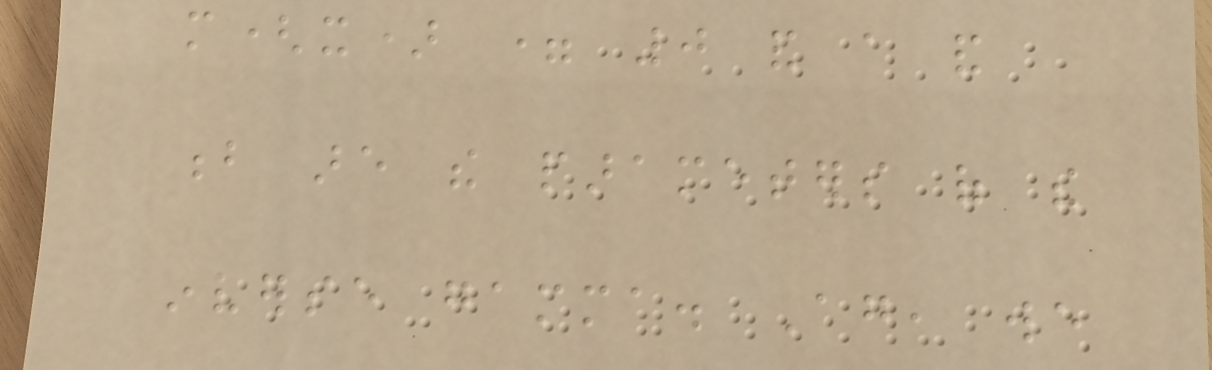m(x) = 0 and a and
b are the parameters of the
inverse gamma. Again, we
